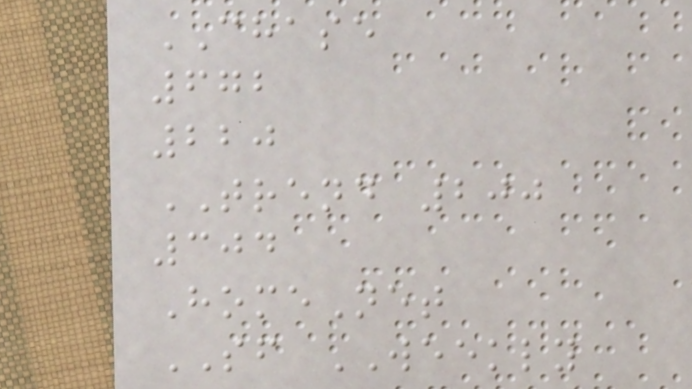CHASE
672
220
TREND 200
304
HomeNet
SF WEEKLY
